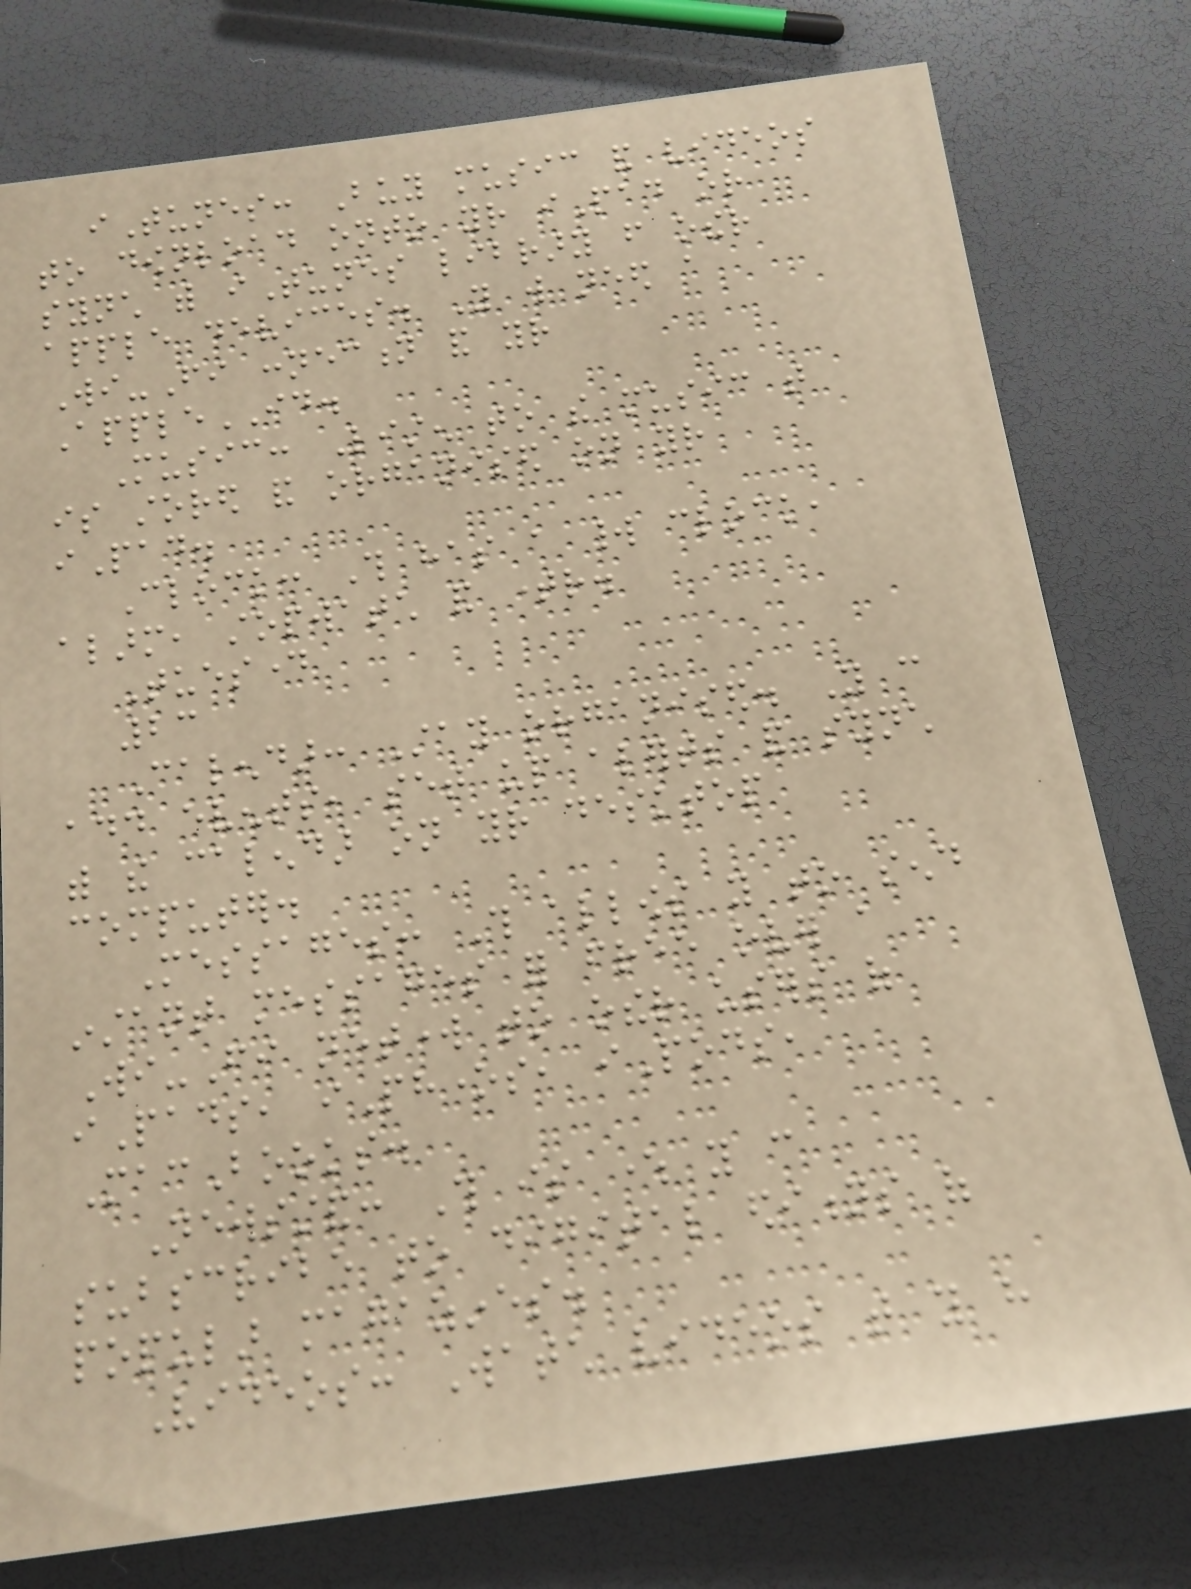iTunes: Buy music and videos
to download onto your iPad or
synch with iTunes library from other
apple devices. You will need a
Wi-Fi connection and your
AppleID.
Music: Listen to the music that
is stored and organised on your
iPad.
Clock: This has a world clock,
alarm, stopwatch and timer.
Tuesday
23
Calendar: Stay organised. You can
add events, set up alerts and synch
with the calendar on your desktop
computer.
Messages: This allows you to send
instant messages for free over a
Wi-Fi network to other users of
iPads, iPhones, iPods,
MacBooks.
Newsstand: This is where you can
subscribe to digital editions of
popular magazines.
Videos: Watch videos that you have
